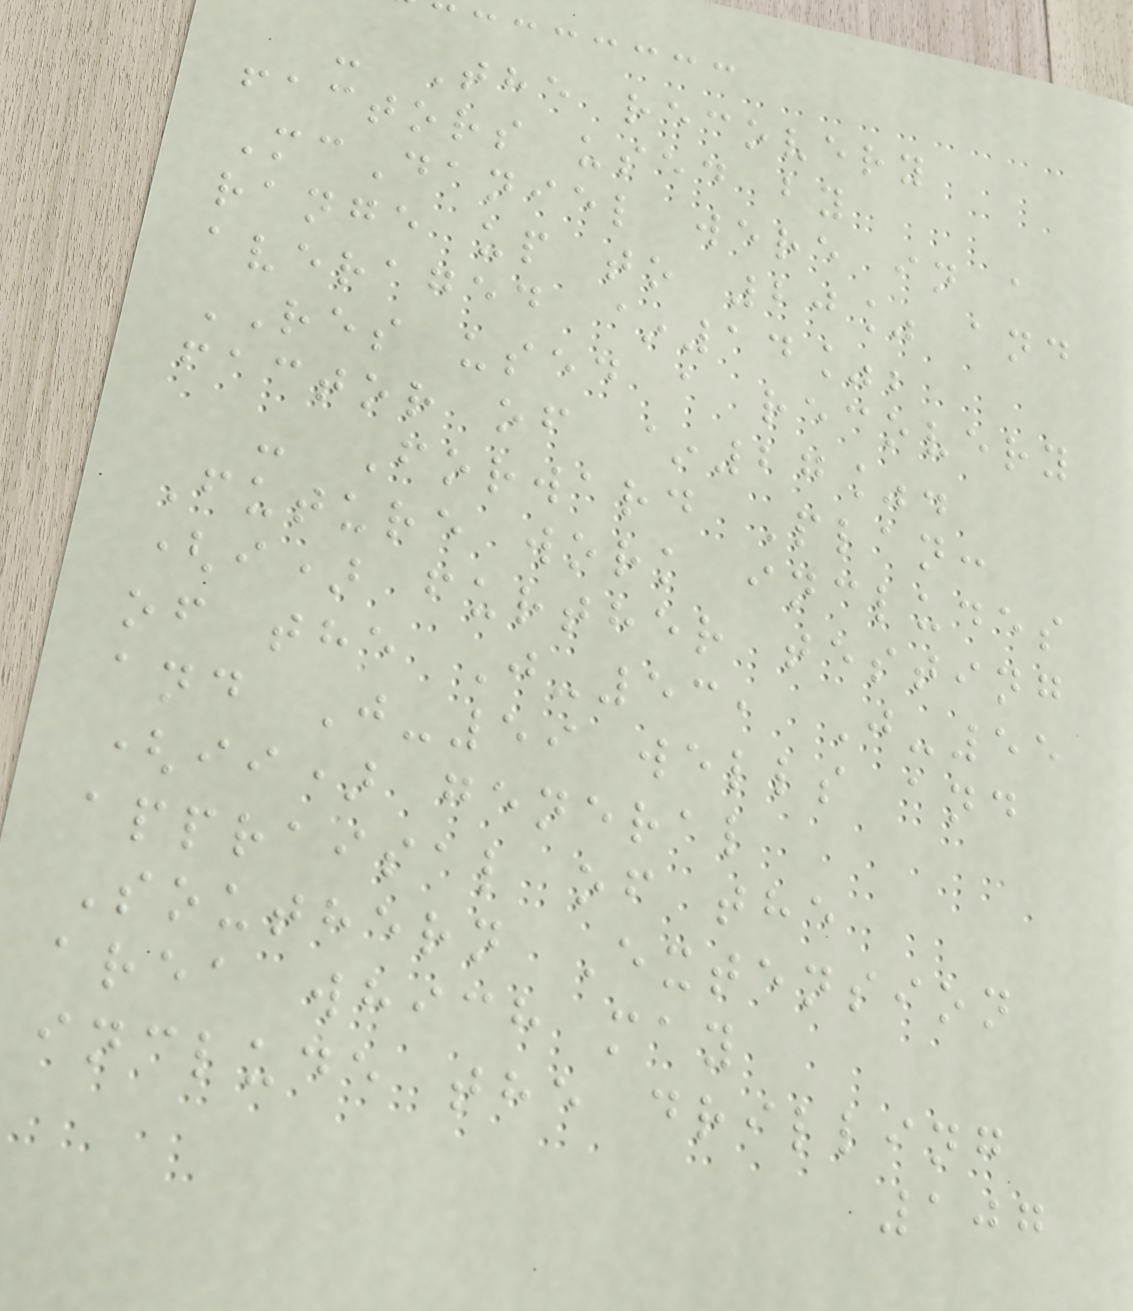- The recovery
factors used by
McDaniel were in a
range up to 20% and
averaged ~14%;
RES used a recovery
factor of ~27%.
- Forward Plan:
Future work includes
(i) further testing
of the J-53, J-55
and J-59 wells and
(ii) general
appraisal of the
Southern Extension
area which may
include the drilling
107
